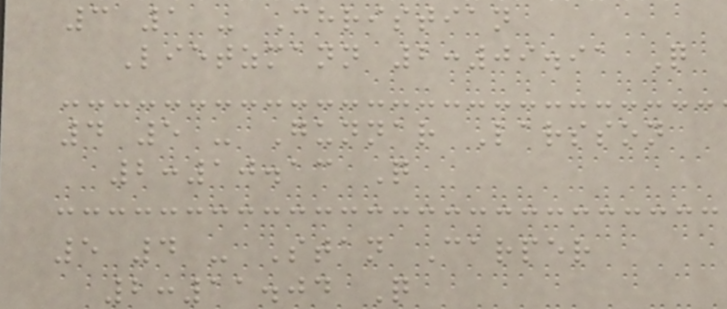3 1 - Christian
Lietzmann 2:09.91 Q
4 5 - Gunnar Larsson
2:10.13 Q
5 4 - Stan Carper
2:11.04 Q
